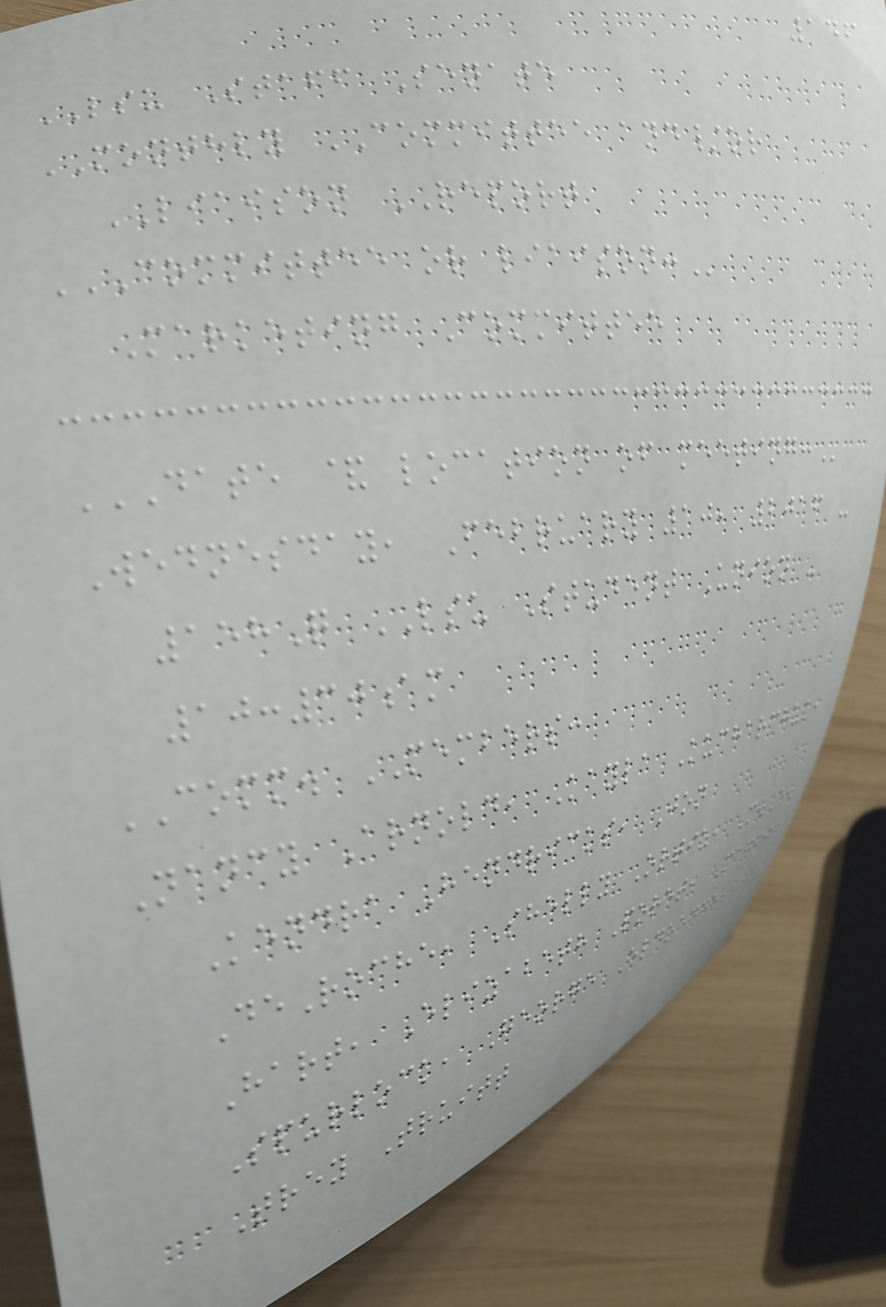146
LSU Staff Senate
MONTHLY COMMITTEE and/or
LIAISON REPORT
COMMITTEE OR LIAISON:
Marketing Committee
DATE & LOCATION OF MEETING:
Wednesday, February 10, 2016 -
158Q LSU Student Union -
10:30am
COMM. MEMBERS:
Nancy Arnold, Kayla Kucharchuk,
Kendra Hendricks, Jon
DeRoche, Shelly Ortiz, M.E.
Hart, Elizabeth Poret, Maggi
Spurlock, George Eldredge,
Trey Truitt
